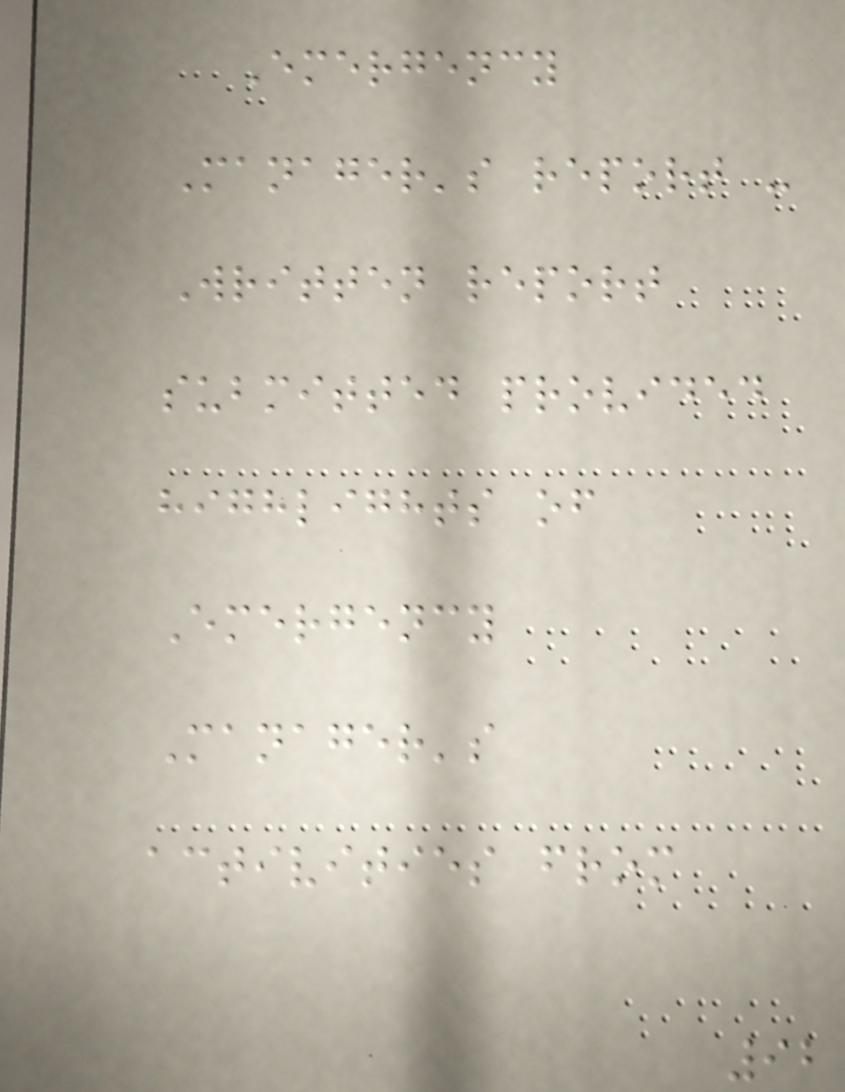Emergency
Manager's report -
Written report
submitted provided
highlights of
Emergency
Manager's
activities from
92
